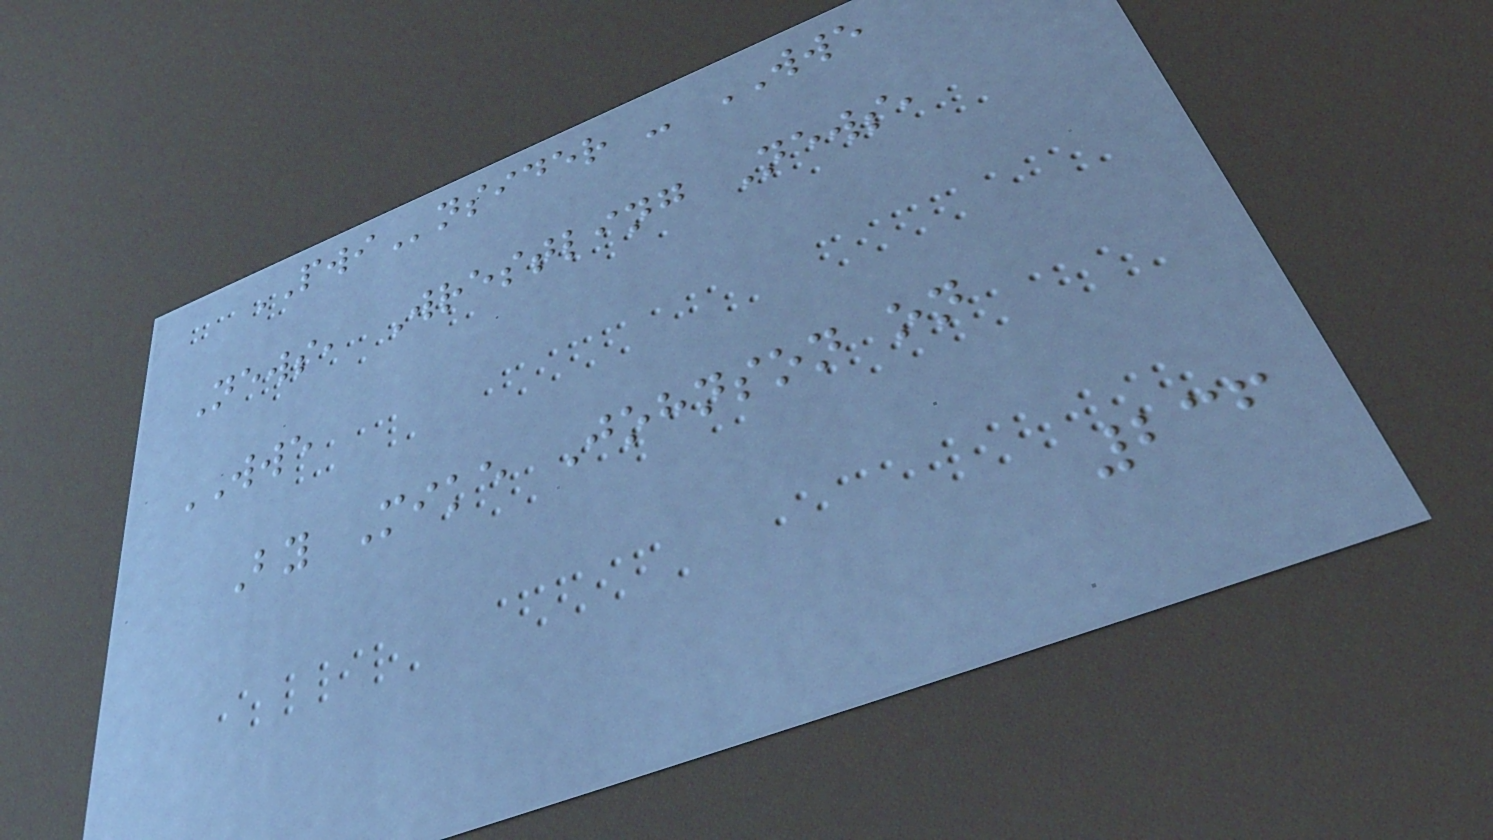PWInsider - WWE
News, Wrestling News,
WWE
By Mike Johnson on
236
